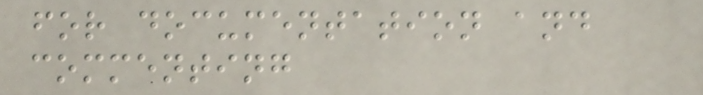for documentation and
commenting
